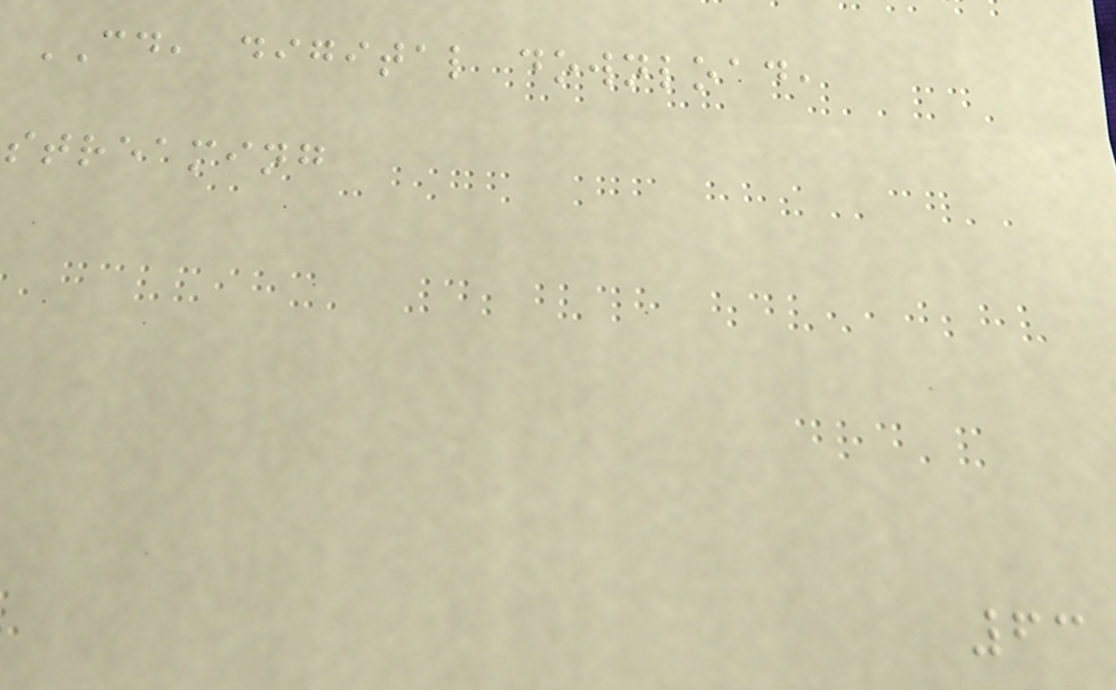CD, digital download,
streaming
63
